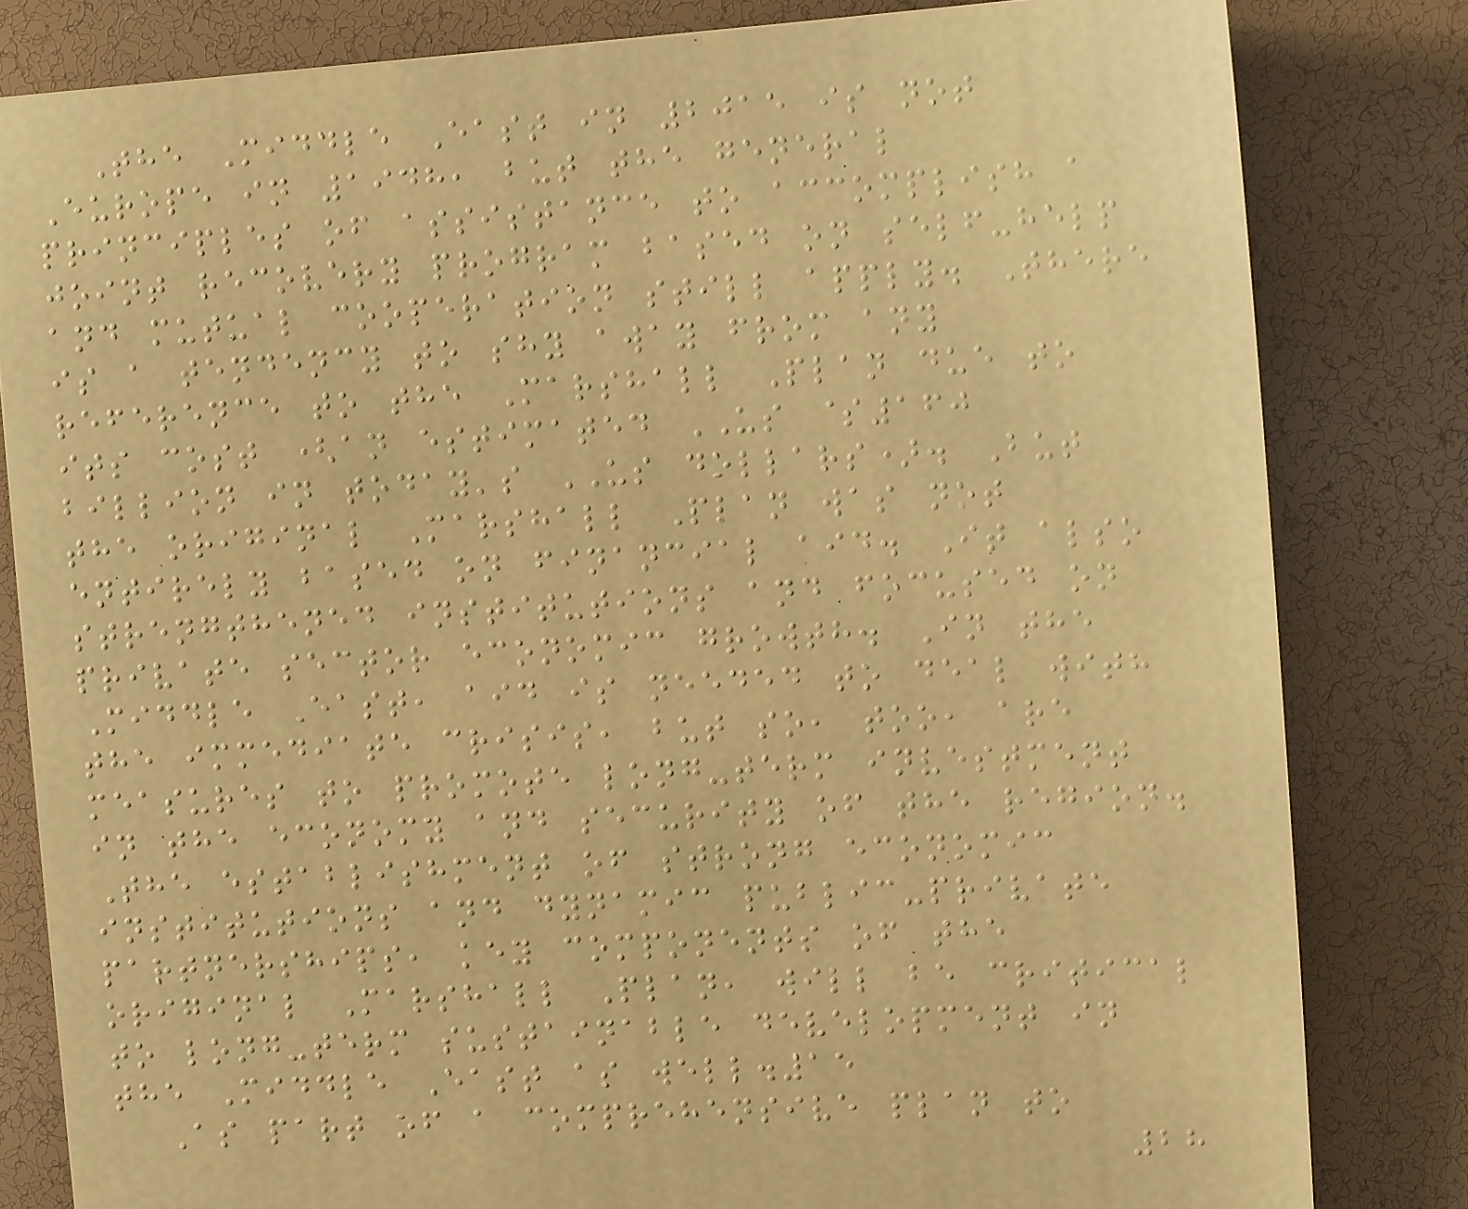The Middle East in 2015 is not
Europe in 1948, but the general
principles of assistance to accomplish a
joint recovery program based on self-help
and mutual cooperation still apply. There
is a tendency to shy away from any
reference to the Marshall Plan due to
its cost (an estimated US $160
billion in today's US dollars). But
the original Marshall Plan was not
entirely based on financial aid. It also
strengthened institutions and focused on
private sector economic growth. In the
Middle East, aid is needed to deal with
the immediate crisis, but so, too, are
measures to promote long-term investment
in the economy and security of the region.
The establishment of strong economic
institutions and dynamic public-private
partnerships, key components of the
original Marshall Plan, will be critical
to long-term sustainable development in
the Middle East as well.15
As part of a comprehensive plan to
28
